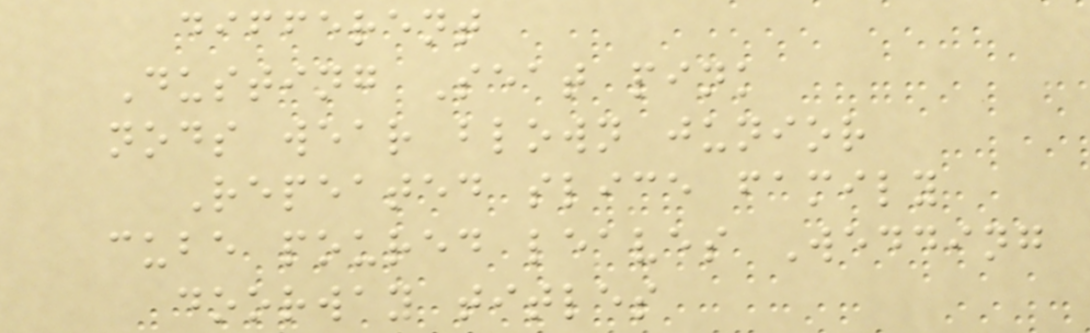different
Dusting Seat pink
nods wear blown junior
Repeated slice family
cube poured leaves Wedding
doorway titles
